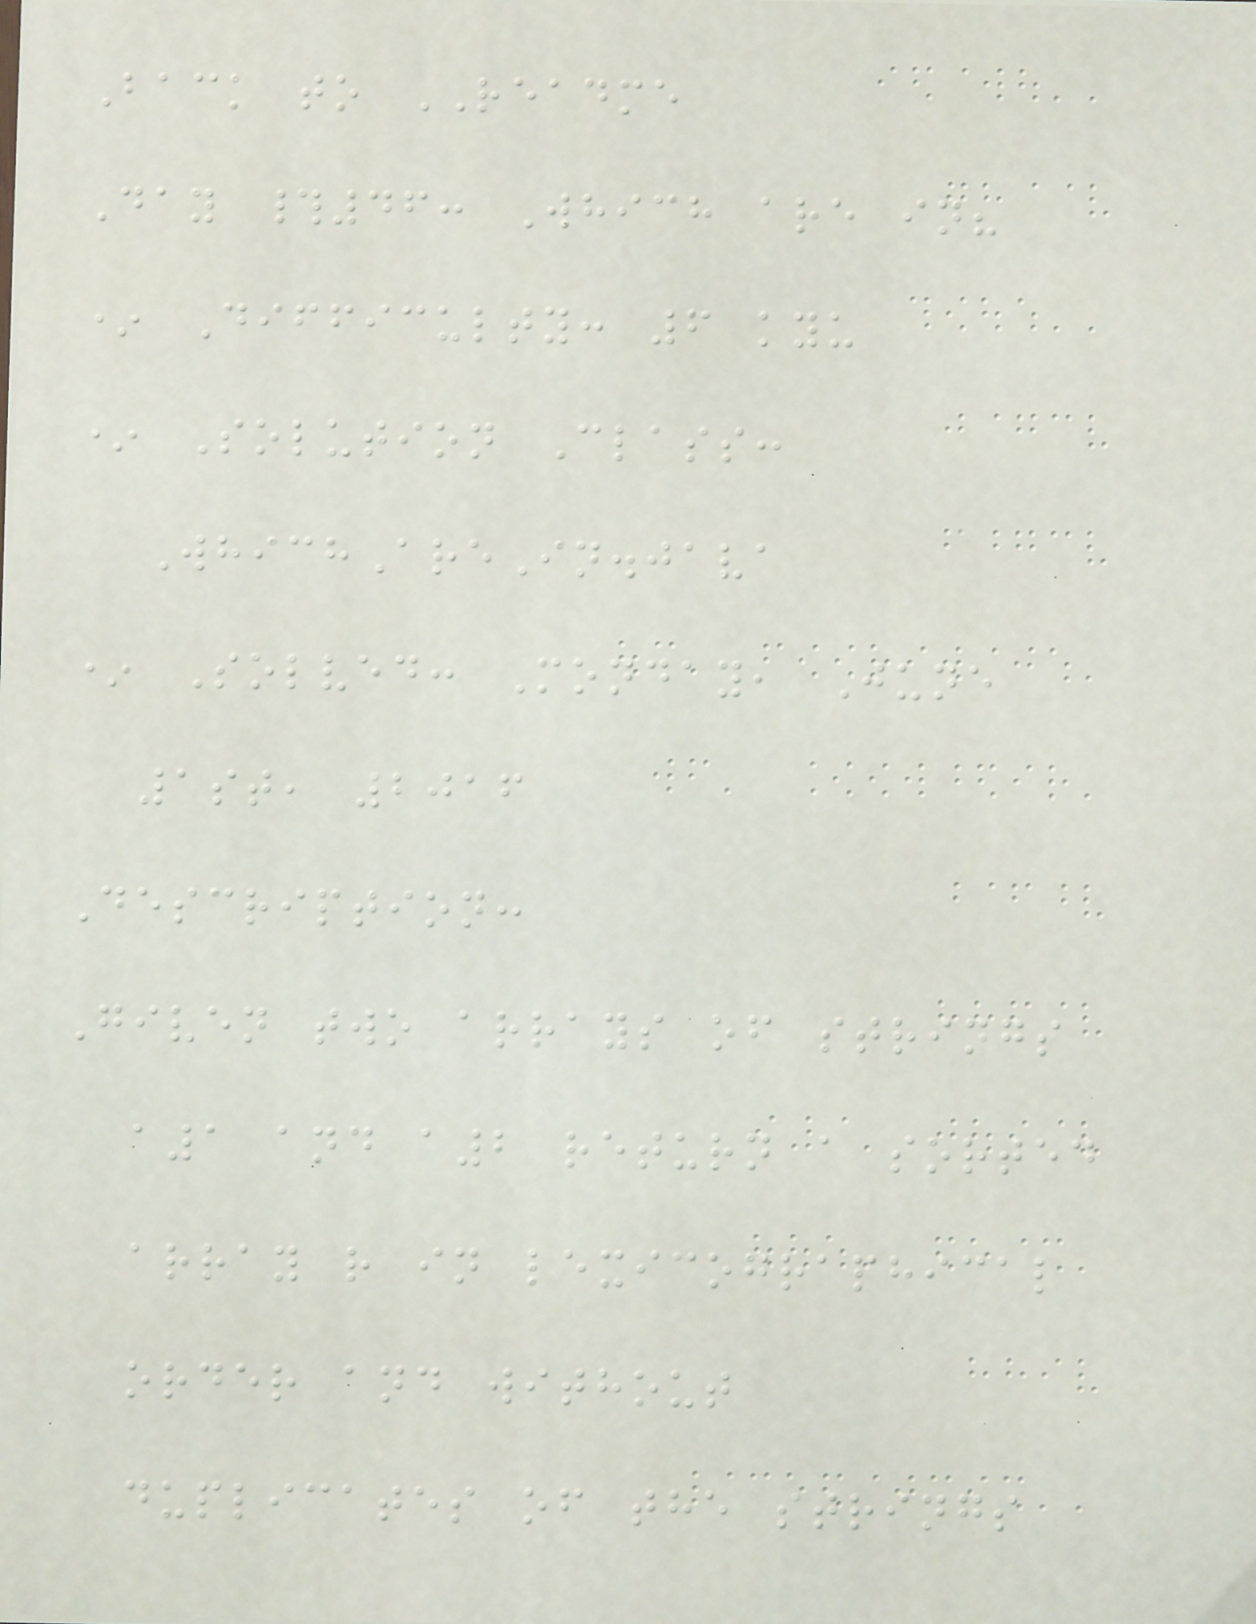Back to README
Day #46: Which are in?
* Difficulty: 6 kyu
* Solution Class:
WhichAreIn.java
* Solved: Monday, June
1st, 2016
Description:
Given two arrays of strings
a1 and a2 return a sorted
array r in lexicographical
order and without
duplicates of the strings
